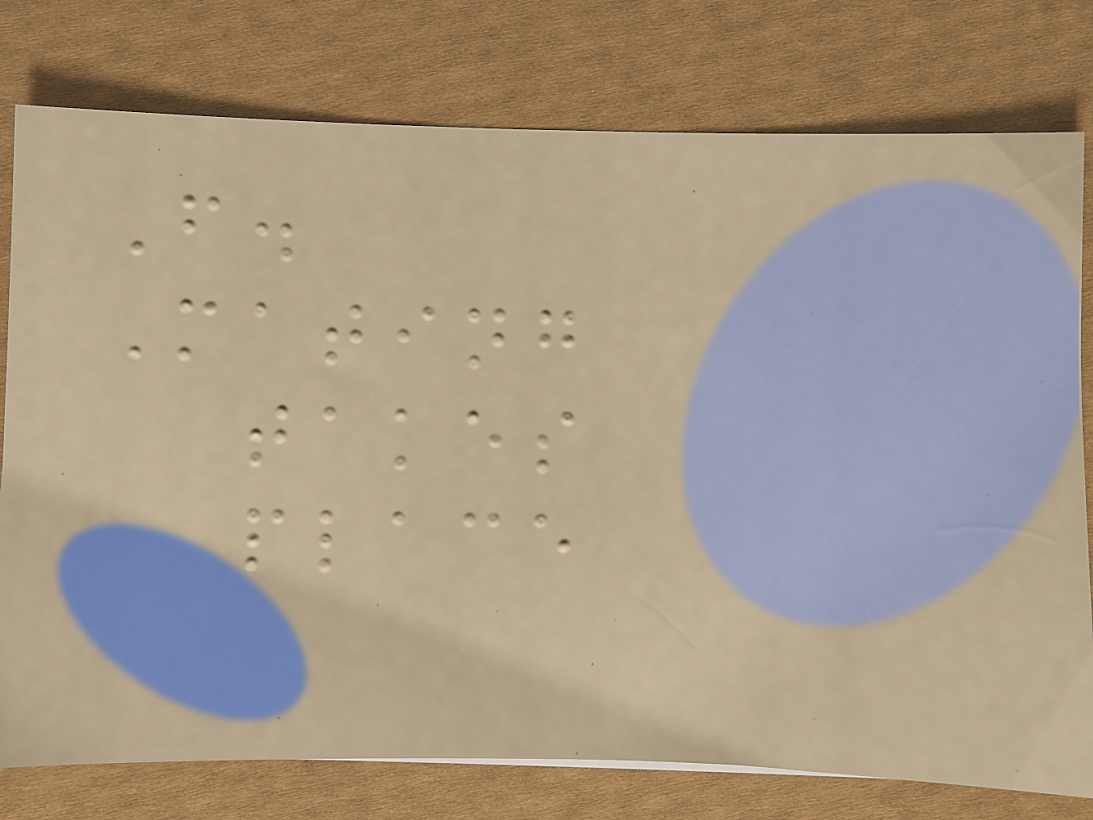F.
Mating
takes
place
